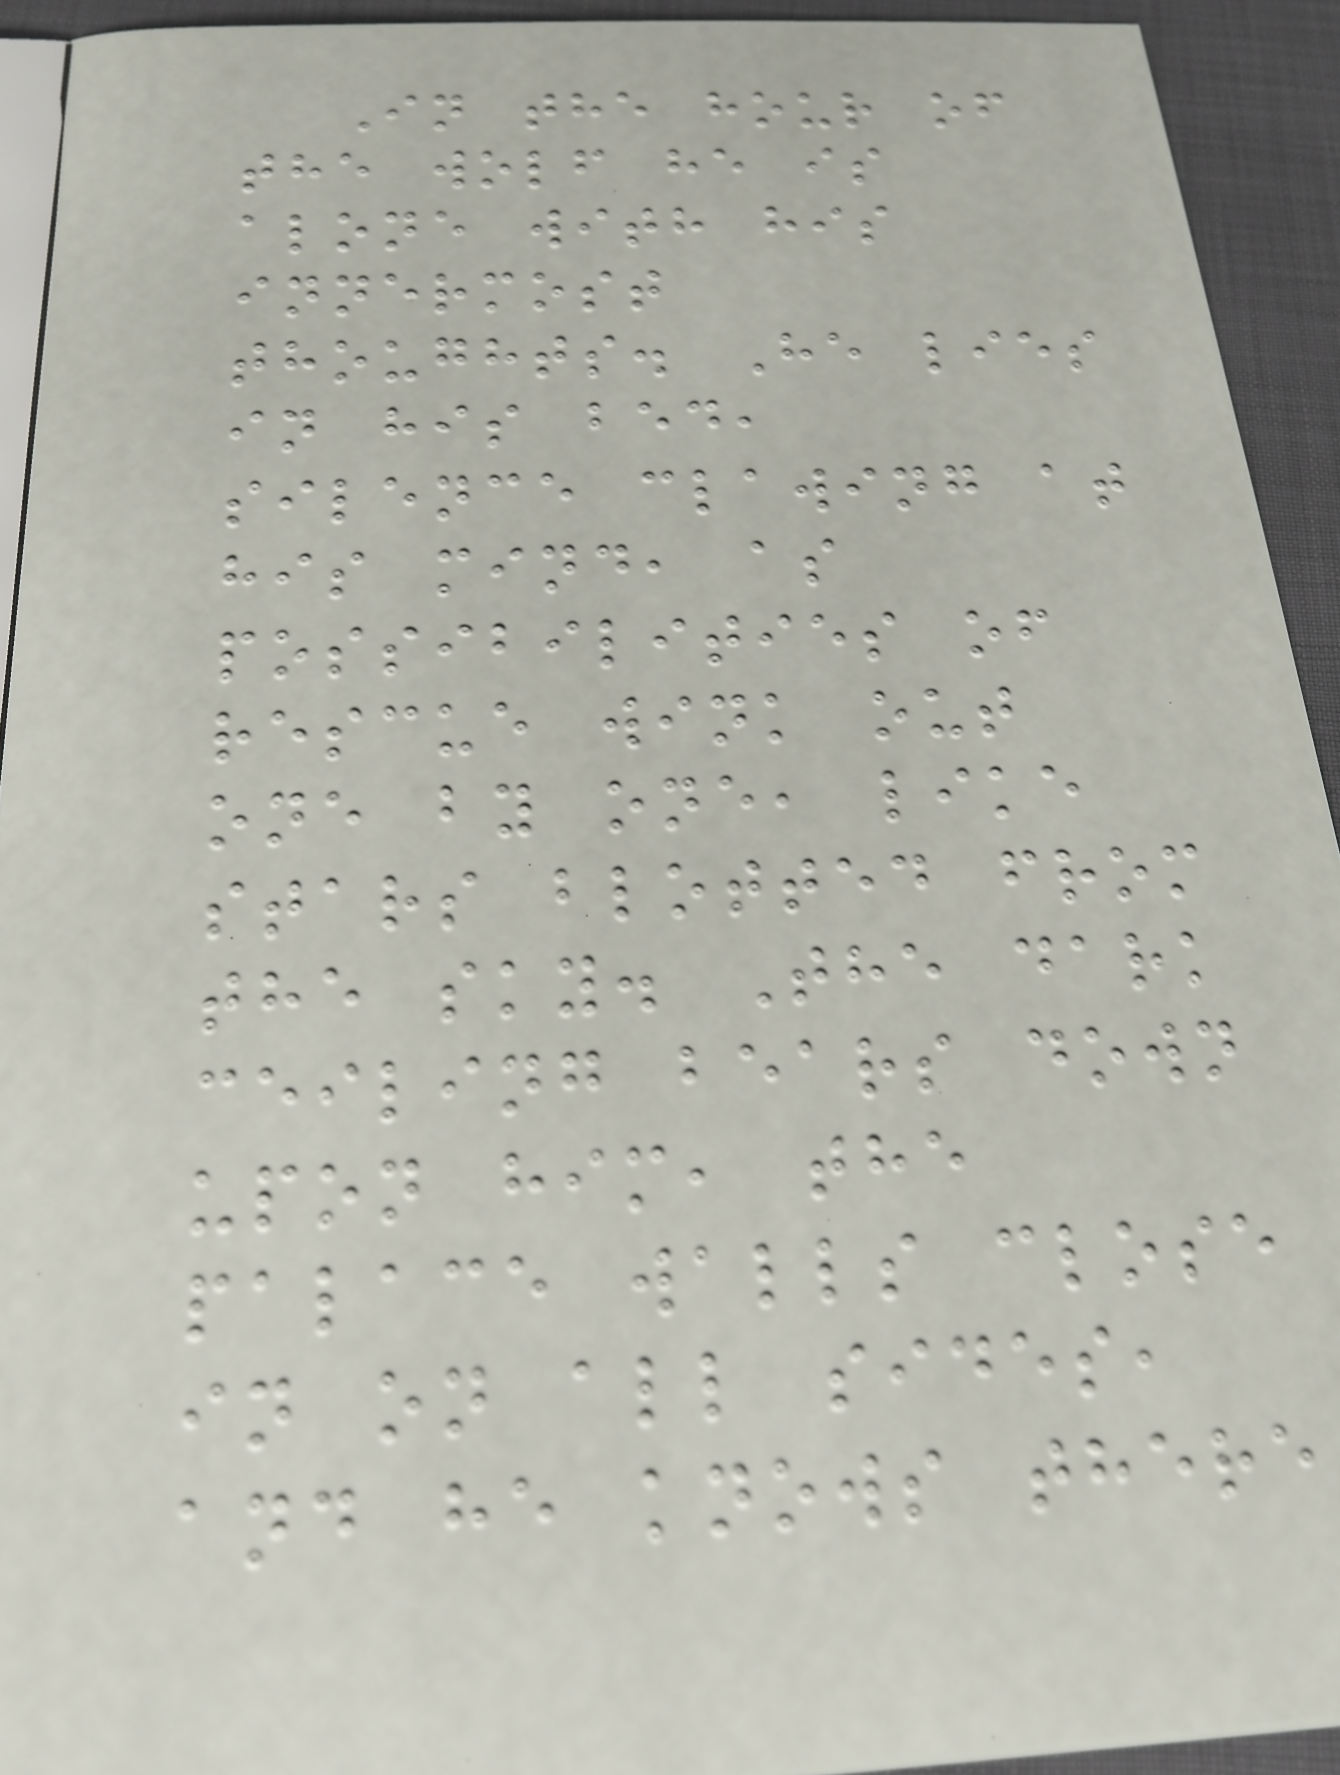In the hour of
the wolf he is
alone with his
innermost
thoughts. He lies
in his bed,
silence clawing at
his mind, as
possibilities of
rescue wink out
one by one, like
stars blotted from
the sky. The dark
ceiling bears down
upon him, the
palace walls close
in on all sides,
and he knows there
